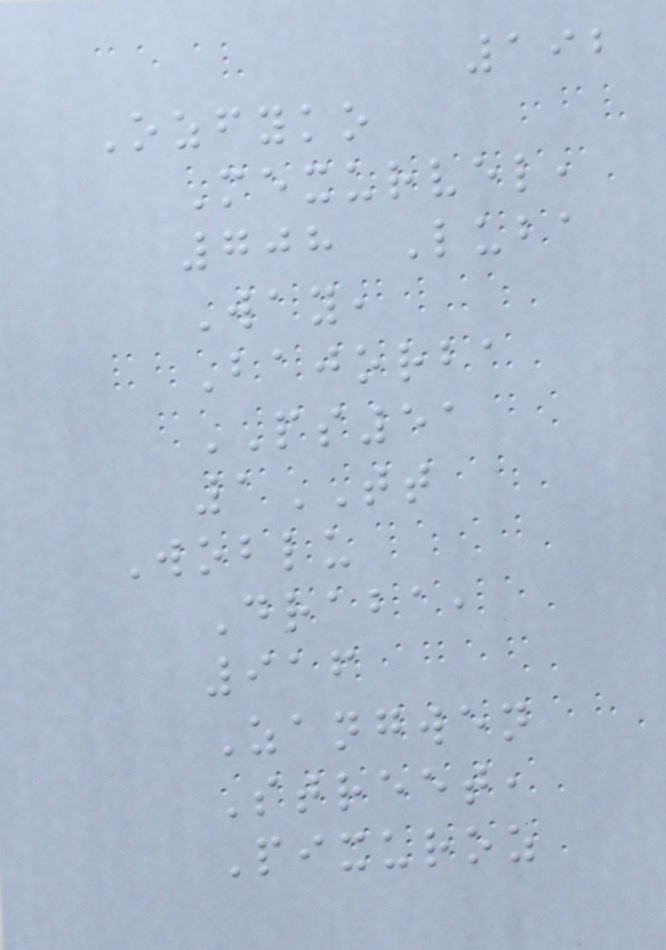192
Ozfyko
Mexurvel,
708 Luba
Way,
Bajorba
PS51
1TT
Woblu
Draba,
916
Zangwen
Street,
Pixuroz
